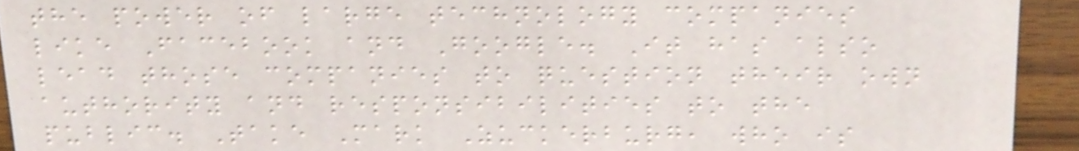the power of large technology companies
like Facebook and Google. It has also
lead those companies to question their own
authority and responsibilities to the
public. Take Mark Zuckerburg, who is
